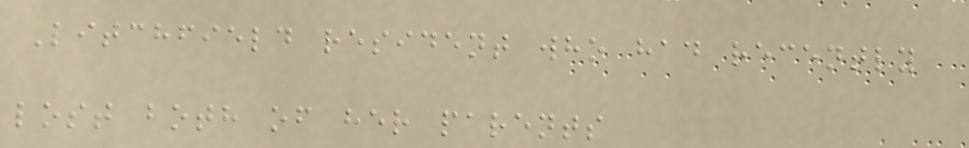Litchfield resident who had recently
lost both of her parents
